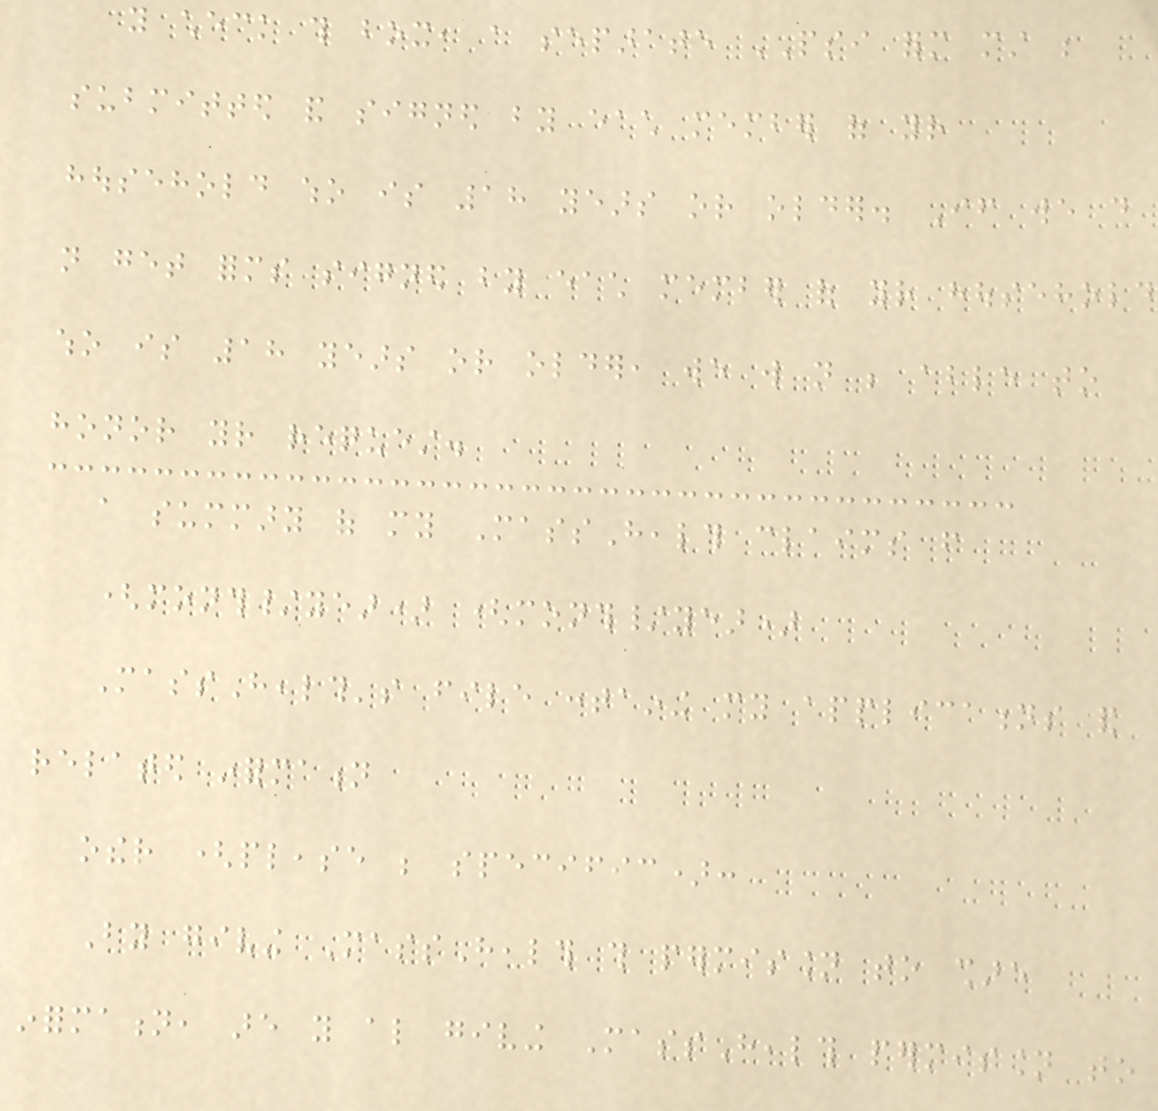you check this box, a separate PSI form must be
submitted and signed by each member of your
household who is 18 years or older. If we do
not get forms signed by each member of your household
who is 18 years or older, we will not be able to
honor your request.
a summary of my MassHealth claims from
(month/year) (month/year)
MassHealth's file containing my applications and
related information
other (please be specific):
By giving MassHealth this permission to share
information, are you also giving MassHealth permission to
